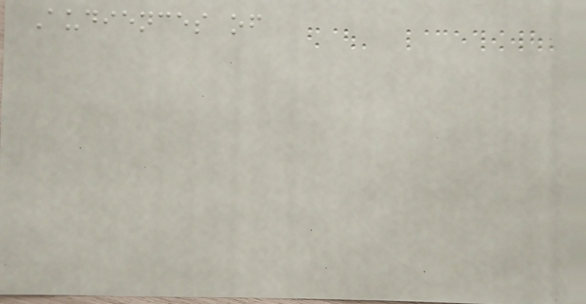Audiences of
